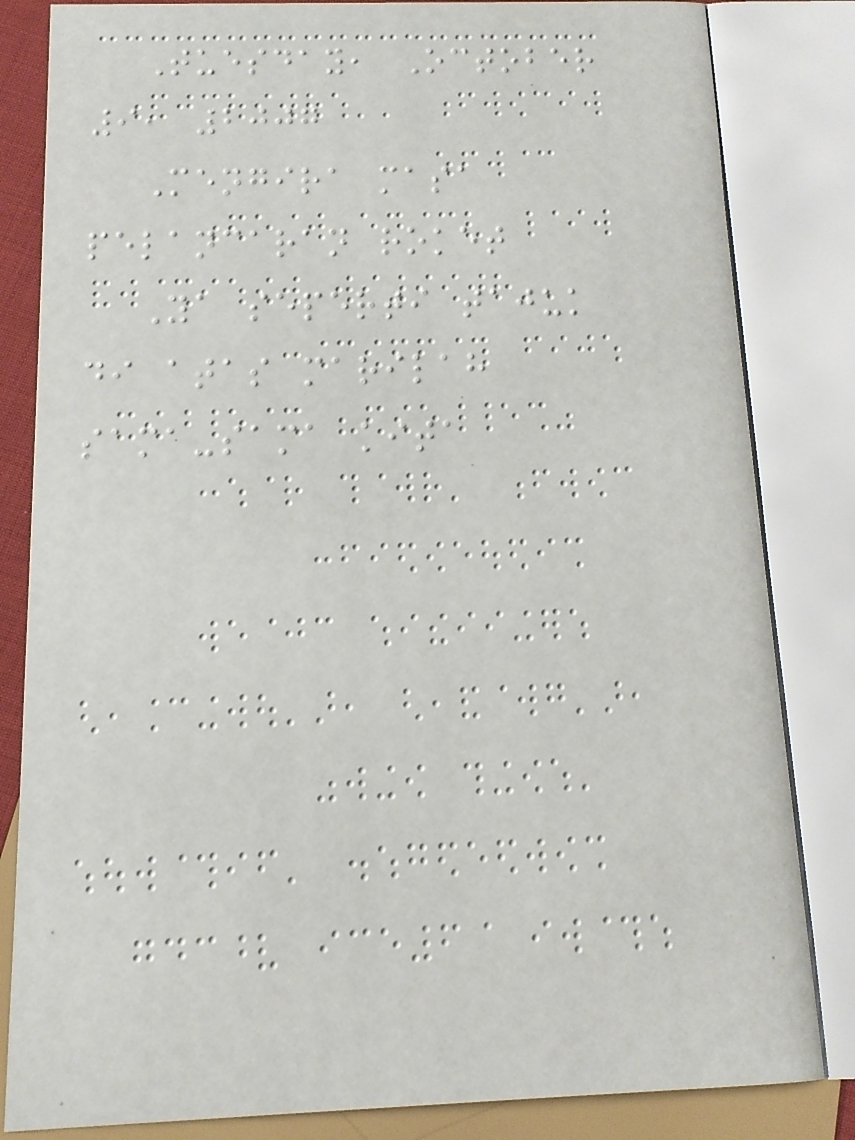Tuesday, October
9, 2007
Mengira masa
pelancaran roket
Ya seperti tajuk
di atas marilah
sama-sama kita
